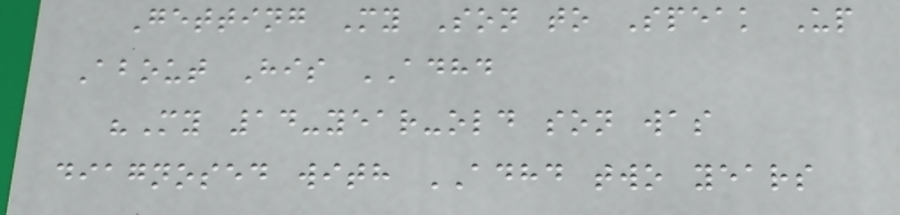Getting My Son to Speak Up
About His ADHD
"My 14-year-old son was
diagnosed with ADHD two years
